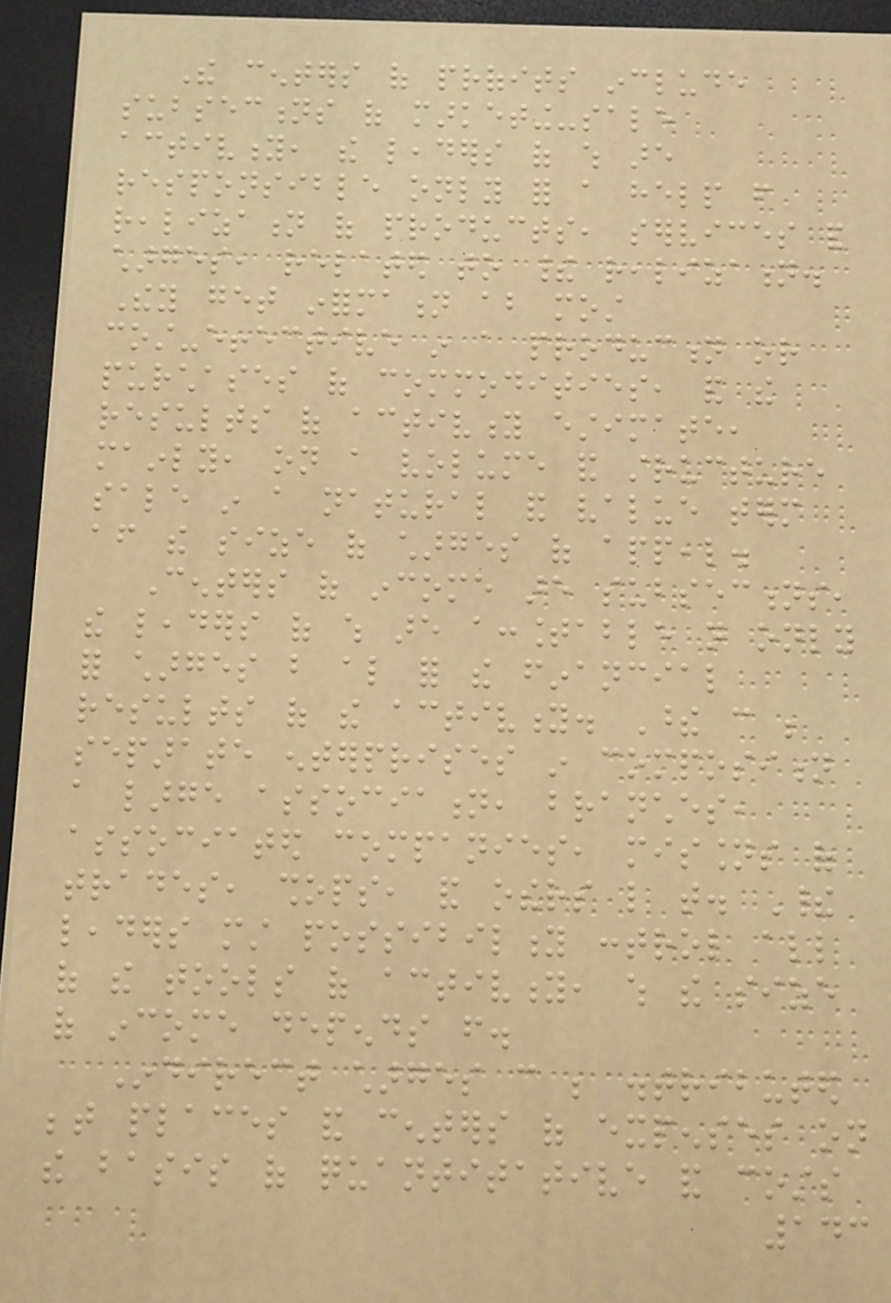The centers of profits include
subsections of marketing-sale
activity, the leaders of which are
responsible only for a help from
realization of products, services and
charges, related to their realization.
They get information about most
cost-effective in a production or
purchases of commodities, and the
results of activity estimate,
mainly, on a volume and structure
sale in a natural and value term
after the size of charges of appeal.
Centers of income are subsections,
the leaders of which are accountable not only
for charges but also for the financial
results of the activity. These can be
separate enterprises in composition
a large association, branches,
associated companies, missions of
trades, shops, and others like that. Their
leaders must possibility control all
of the tools of activity, which the size
of income depends from.
Indirect charges can be distributed
between places and centers of expenses on
the basis of quantitative and costs
143
